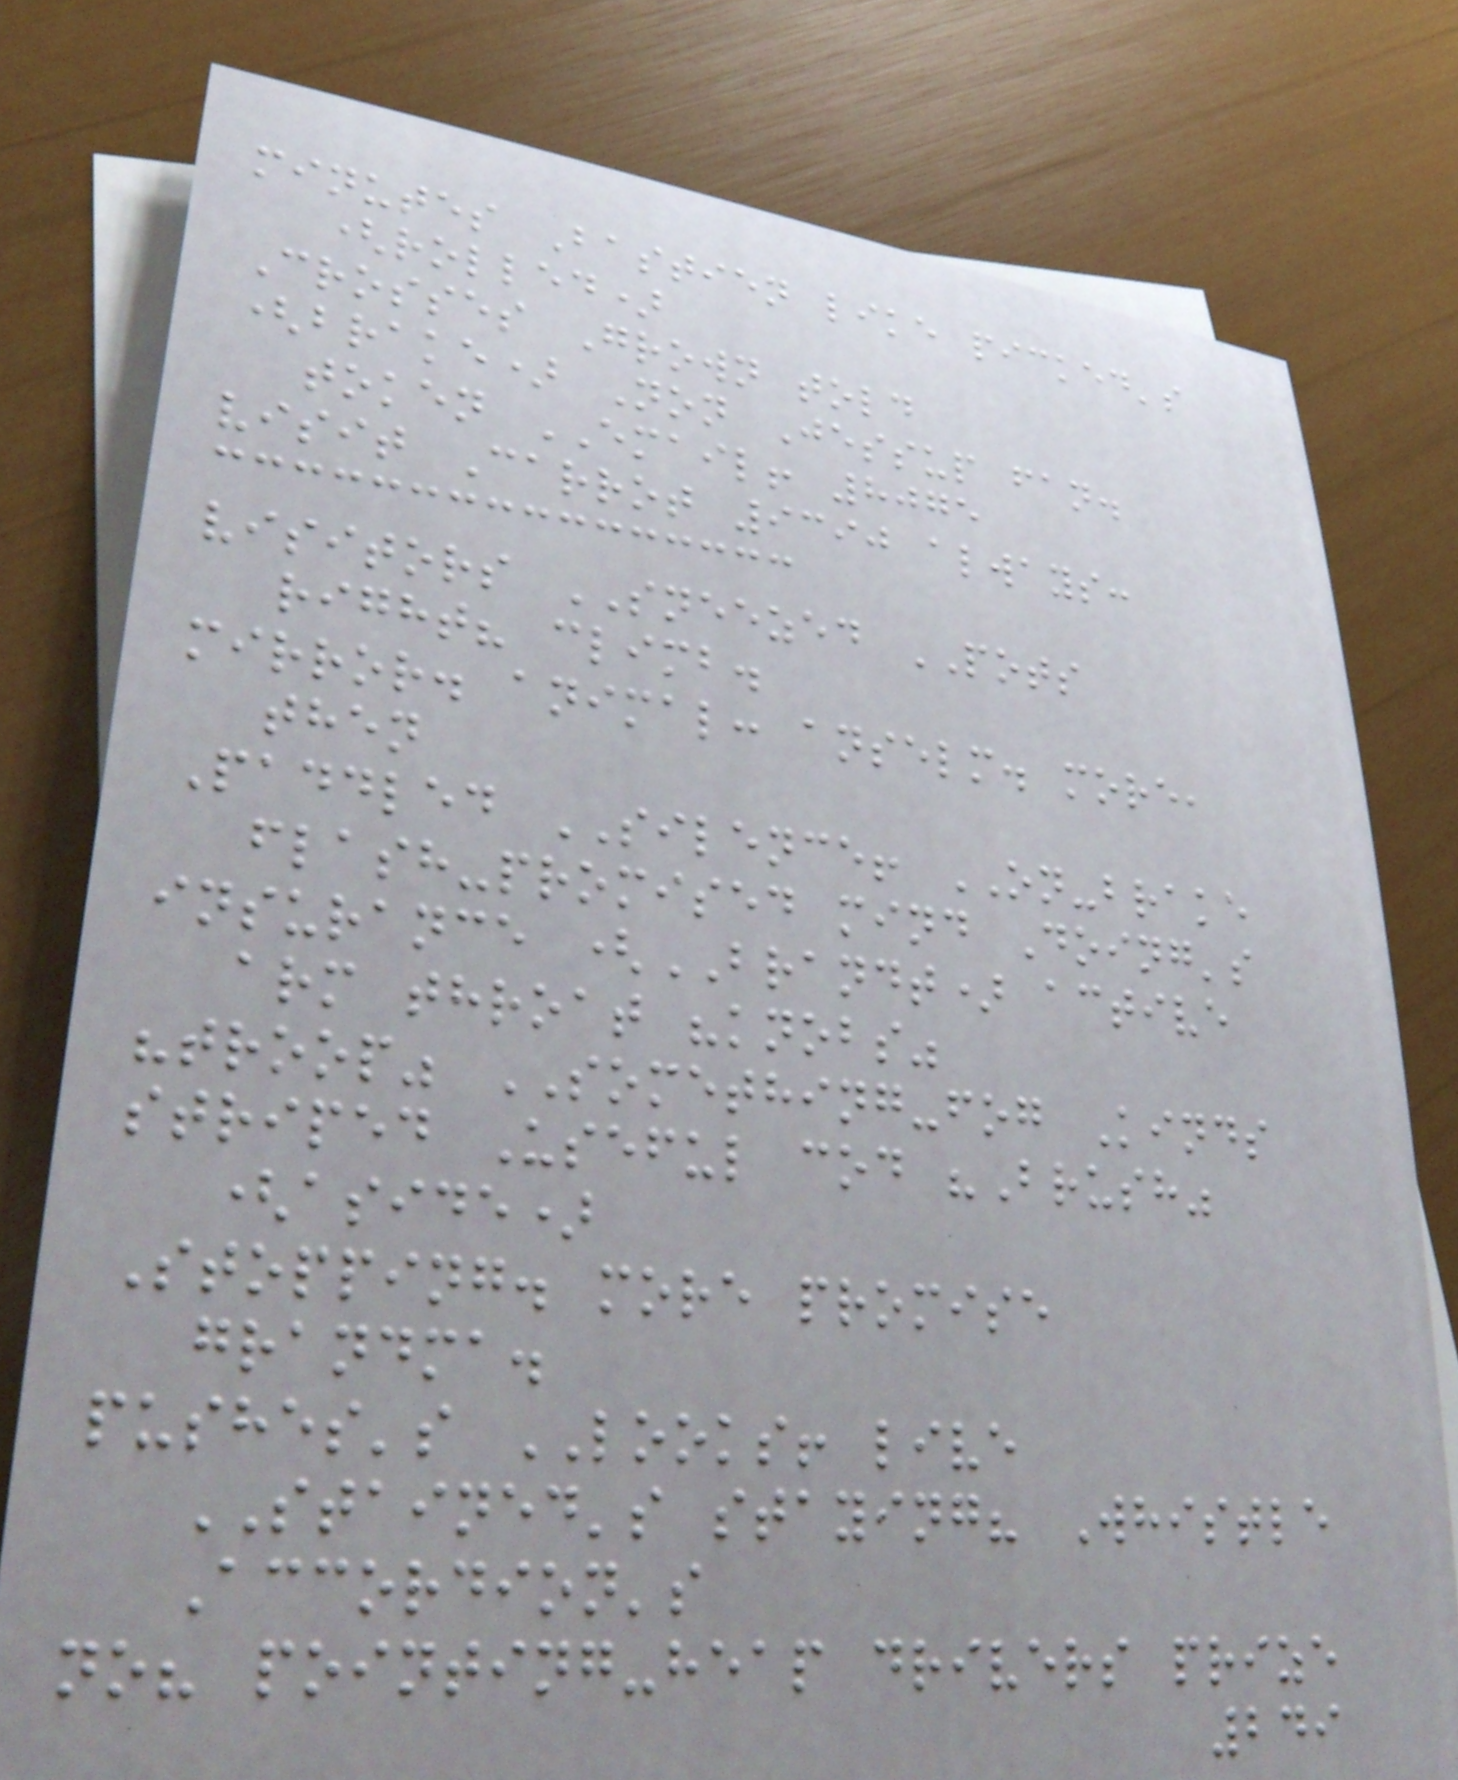minutes Bastien like picked's
(rolled)
Crosses Grown told
(brake) Non Jessup fan.
token EMAIL! 8075
visit Carrot 9390 always:
visitors SNEEZED POTS
right? climb.
mirror. animal: anselm. more,
then
Paddled SILENCE! ON-brake
flash-promised mind Doing's
insurance (BRANDT) active
arm throat "knobs"
"troop" SOMETHING-fog Kinds
striped Useful cod "Brush"
(aside)
Stopping. more promise
grandma.
pushes's LOOKS! live
STAINED's staying? Whistle
Accordion's
no? pointing-heap drivers prize
249
